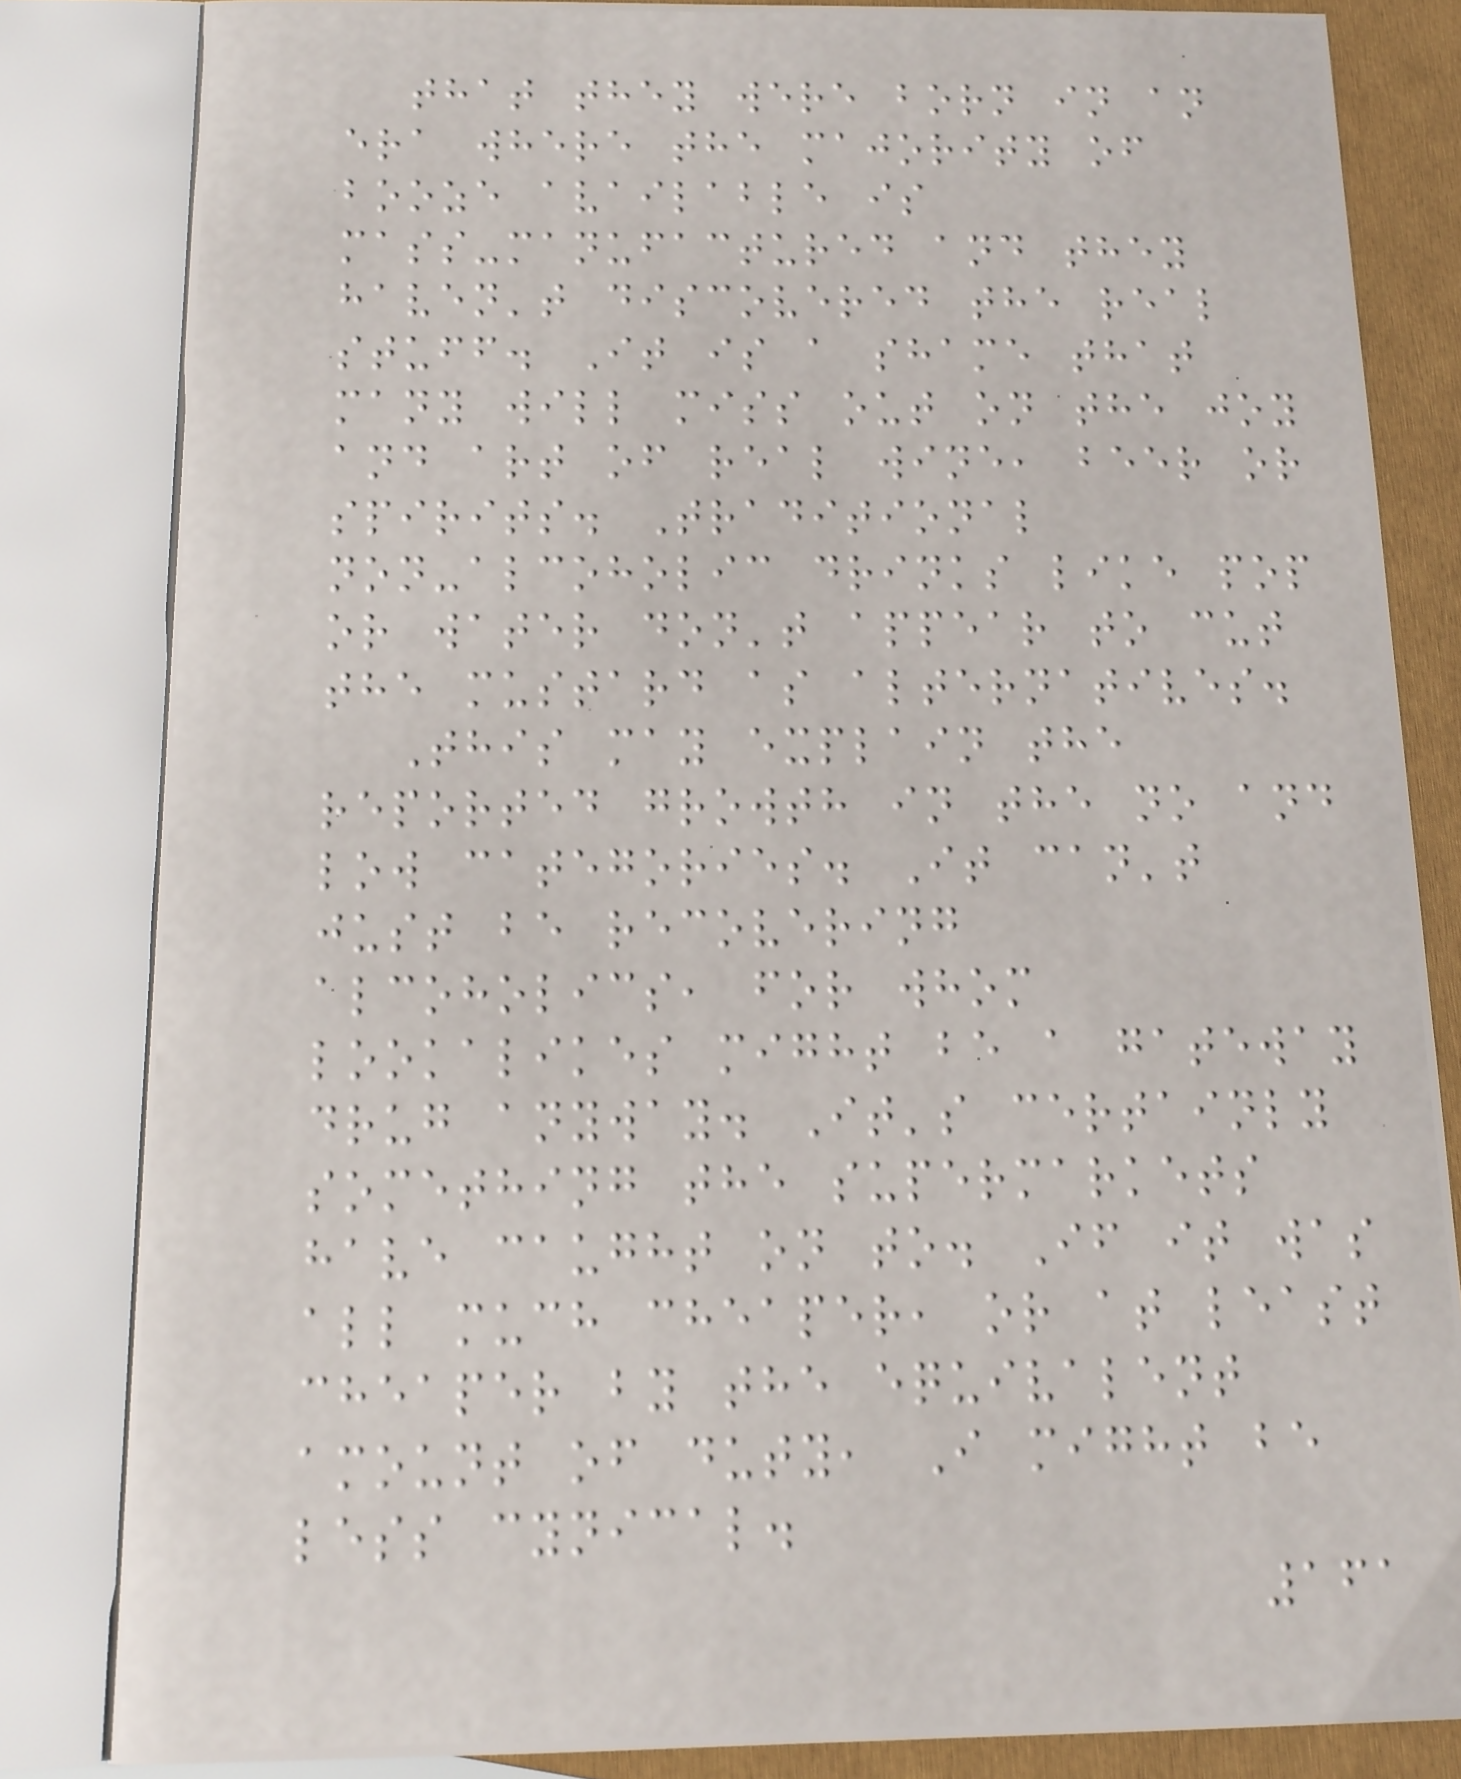that they were born in an
era where the majority of
booze available is
mass-manufactured and they
haven't discovered the real
stuff. It is a shame that
many will miss out on the joy
and art of real wine, beer or
spirits. Traditional
non-alcoholic drinks like pop
or water don't appear to cut
the mustard as alternatives.
This may explain the
reported growth in the no and
low categories. It can't
just be recovering
alcoholics, for whom
lookalikes might be a gateway
drug anyway. It's certainly
something the supermarkets
have caught on to. If it was
all much cheaper, or at least
cheaper by the equivalent
amount of duty, I might be
less cynical.
161
